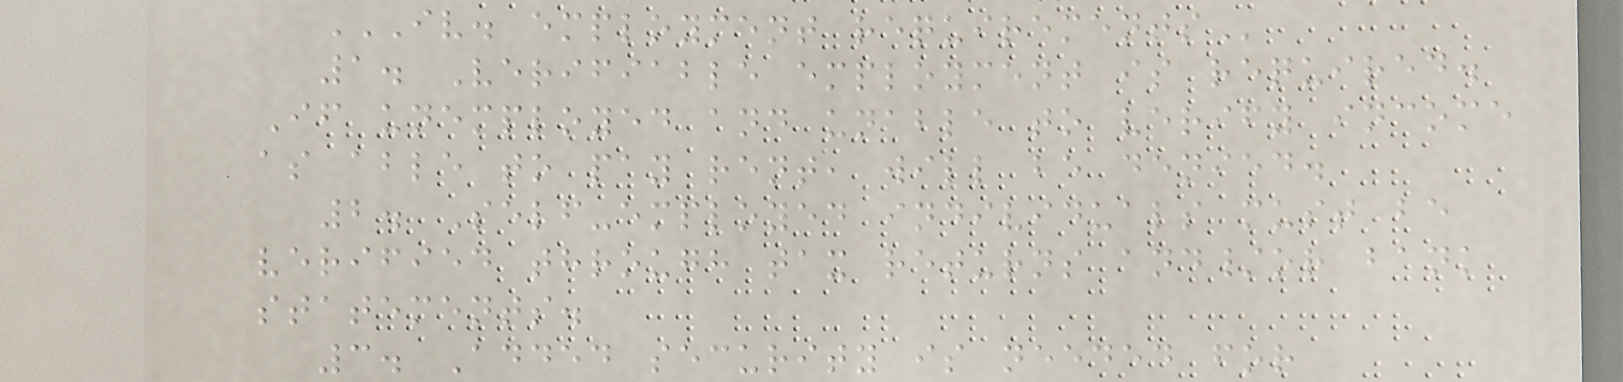IV. EMPLOYMENT REQUIREMENTS
1. Verifiable employment is required.
If unemployed and unable to verify income
as able to pay rent, will be denied.
2. Self-employed individuals must be
verified through tax returns and/or bank
statements.
3. Added security is needed for
